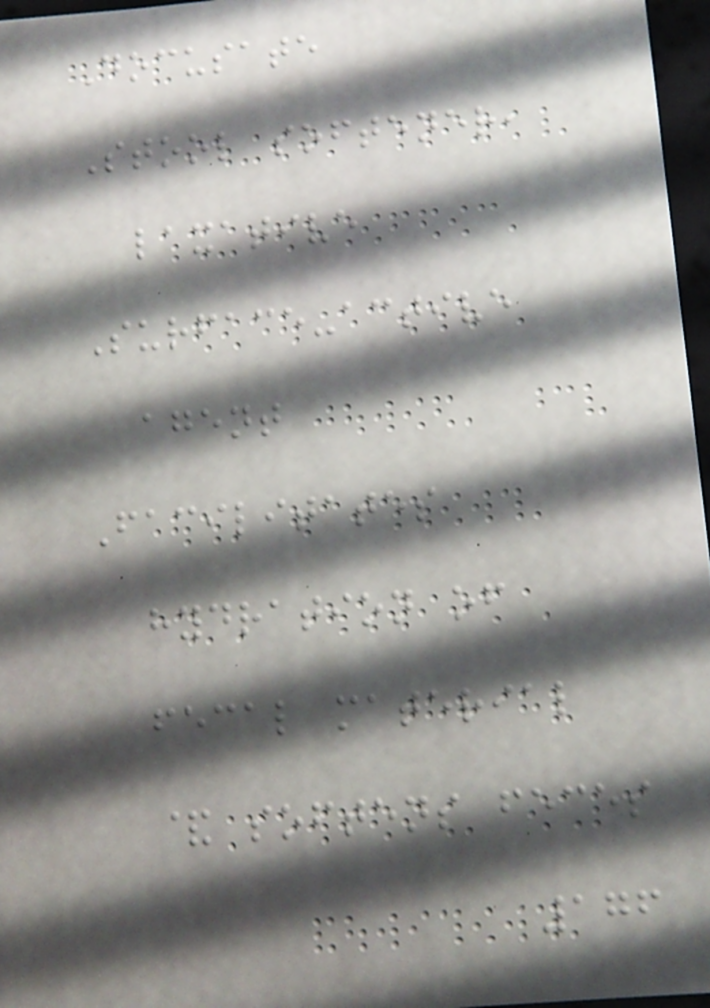Docusate
Stool softener,
laxative
Surface-active
agent
Facilitates
hydration of
fecal material
& softens feces
176
